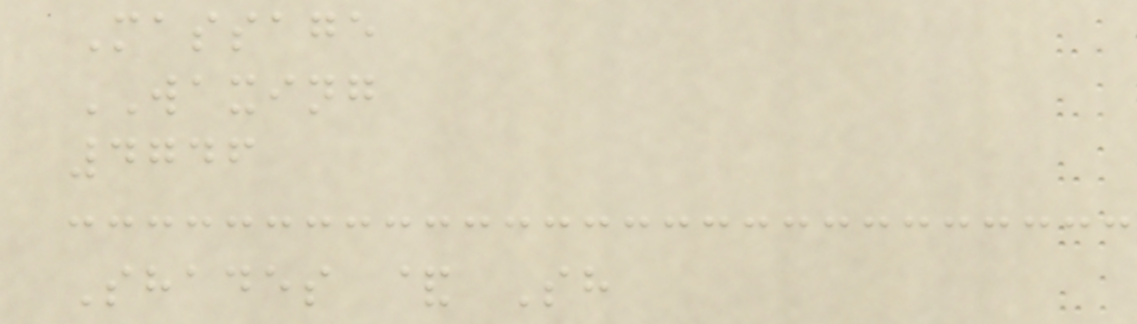Massage
WAXING
4746
Shades & Sh
